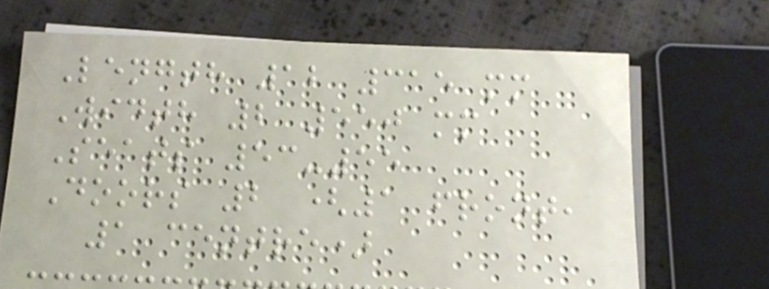Length 12 315 mm
Width 2 550 mm
Seats 53-55
Doors 2 (1 front,
1 centre)
